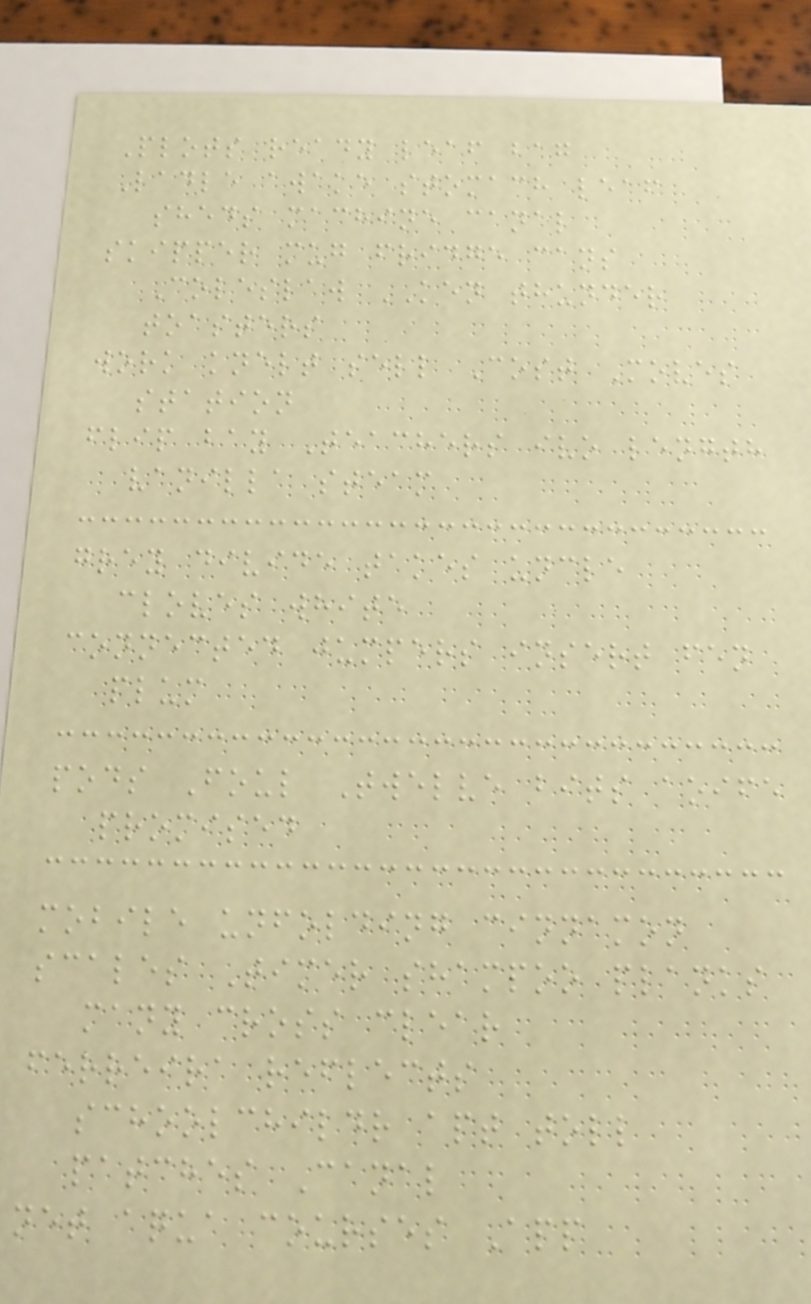Plots ready leaf bag
Ladle awake stomach leaf
sheds machine canal
skipper mug fridge cans
Coleslaw KEN thunder
toasters
work knelt sell Cost Moves
station
flip bay Teachers ivo length
vanilla steam
grey divide takes uncle
cloves white
connected jumpers insert fen
plum
pods Foul Twelve bits aoife
promised
mobile unfolding cinnamon
scales Timer shampoo planks
many cross clear
ferreira reflects
schoolchildr apt toll
patches Canal
net aqua courses App
